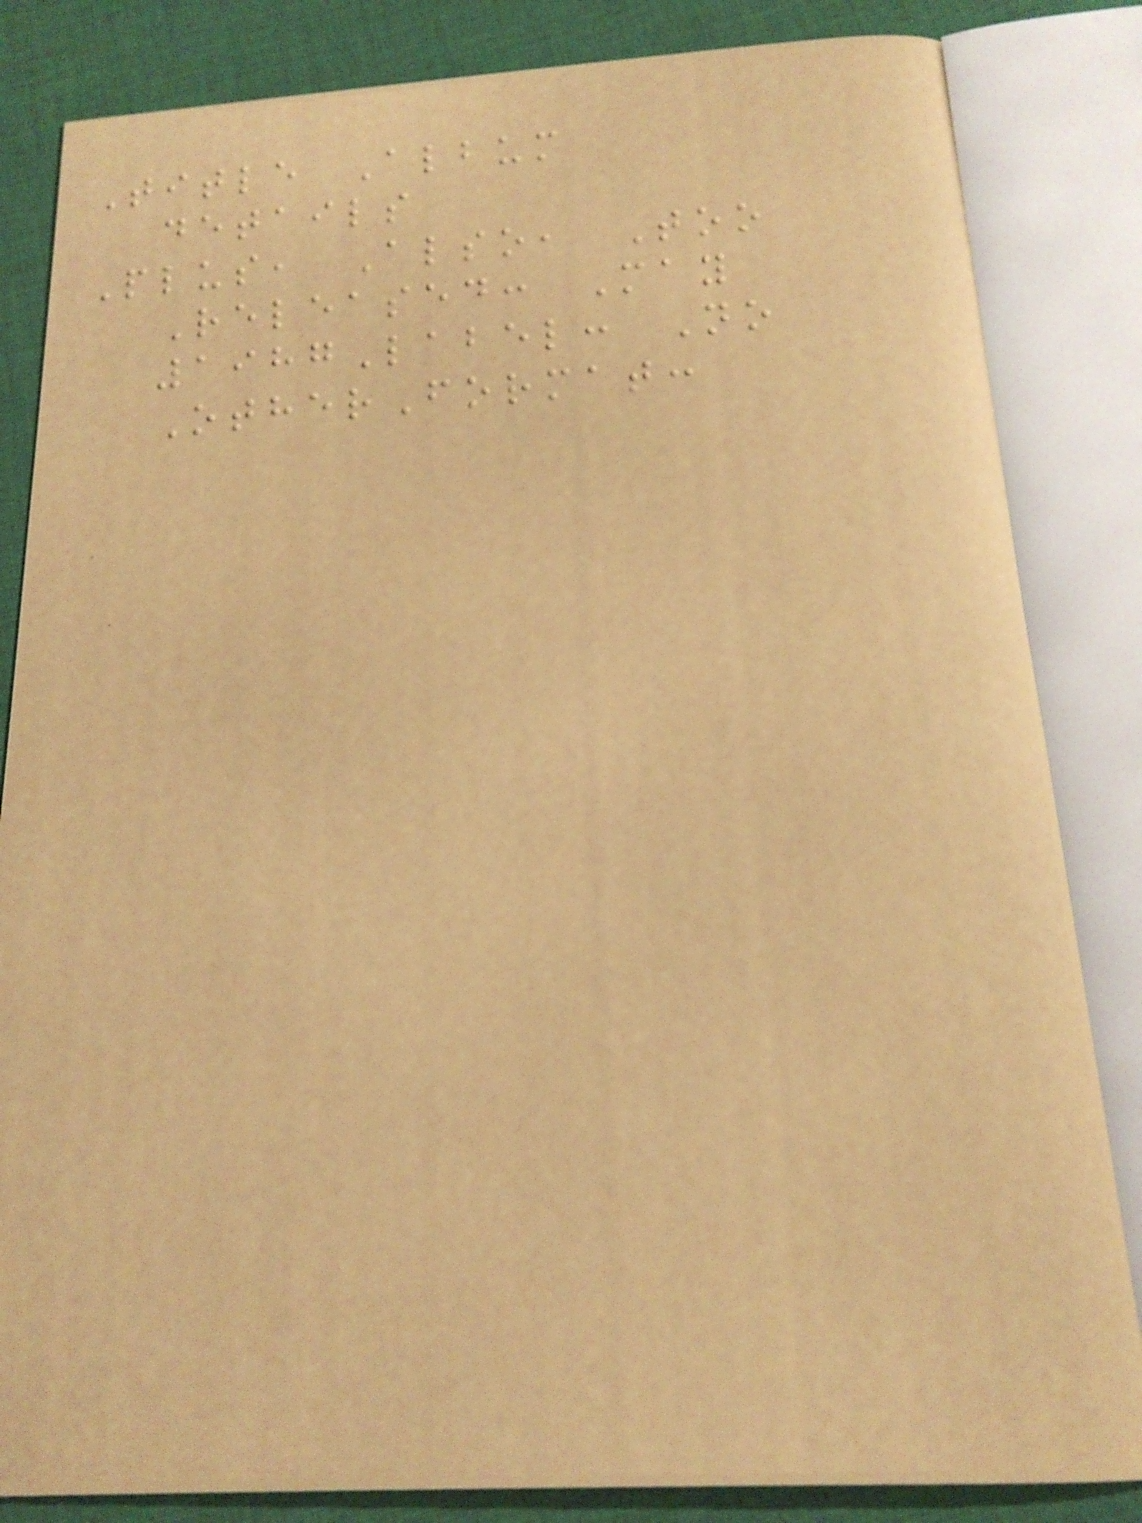Title Album
details
Plus, Also, Too
Released: May
1987Label: No
OtherFormat:
